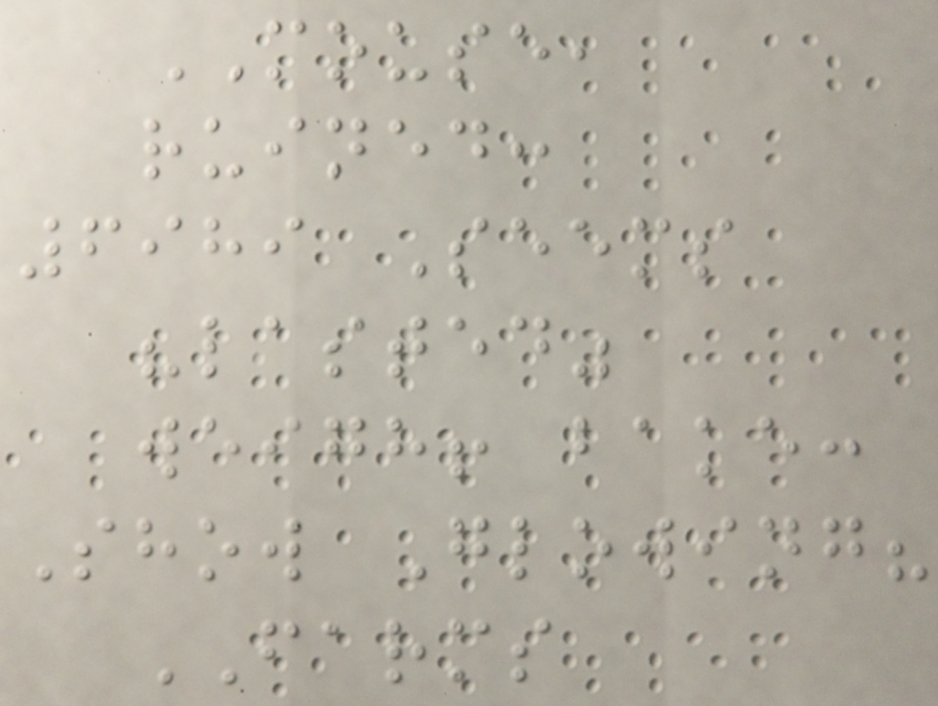MOUSE,
ruined:
6989 Seems
"lasted"
weigh! bake:
Show Glowing?
FARMS
